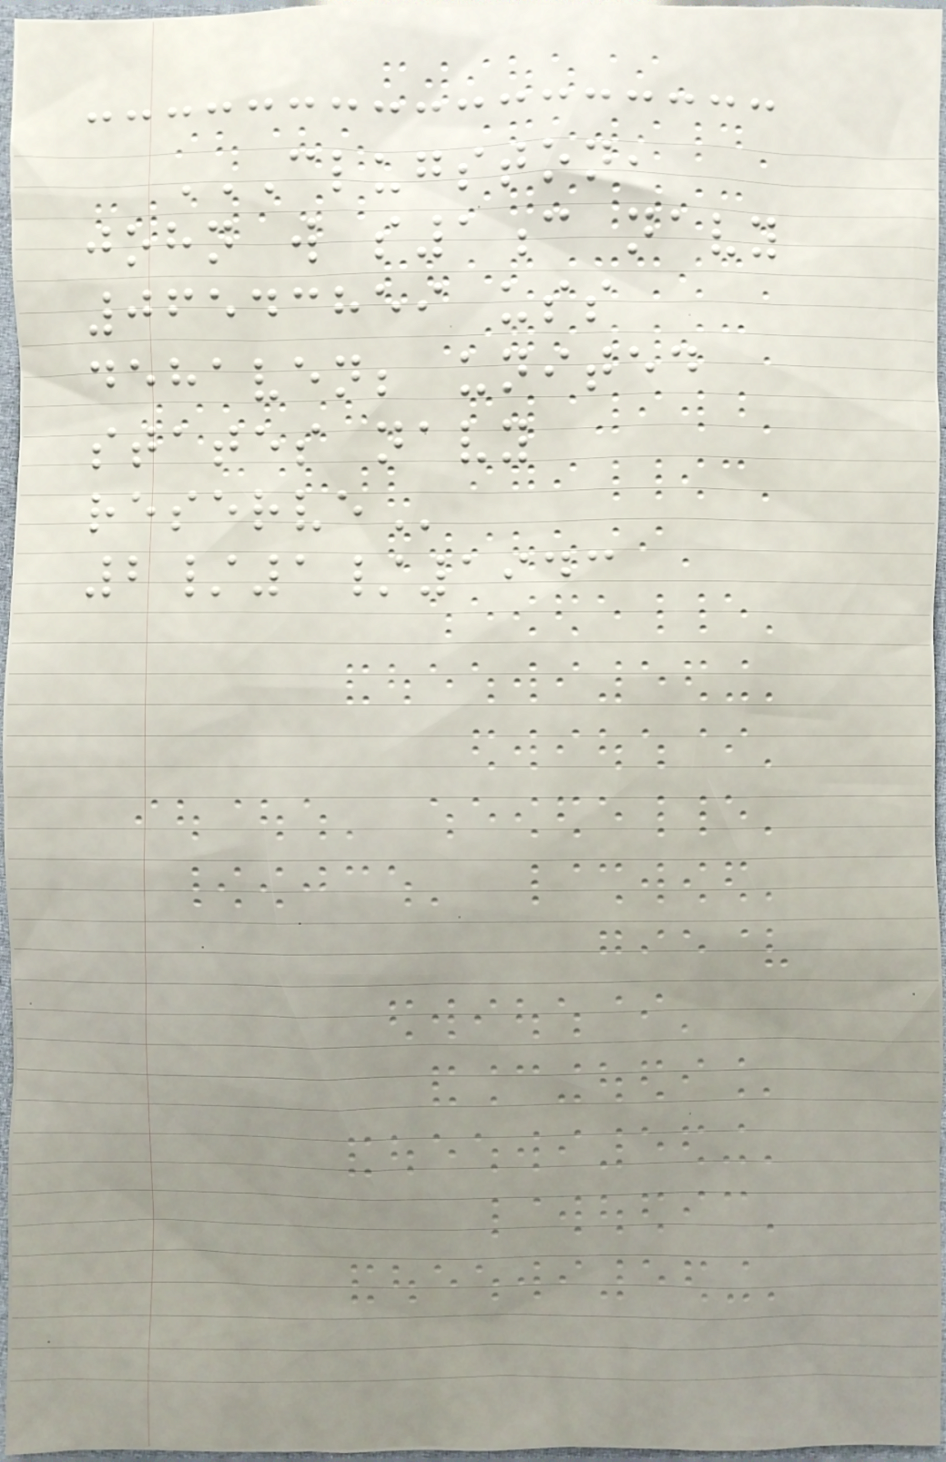CLUGSTON,
JOHN W S1C NAVY
06543859 USS
DEHAVEN; UNITED
STATES NAVY
RESERVE
2/1/1943
